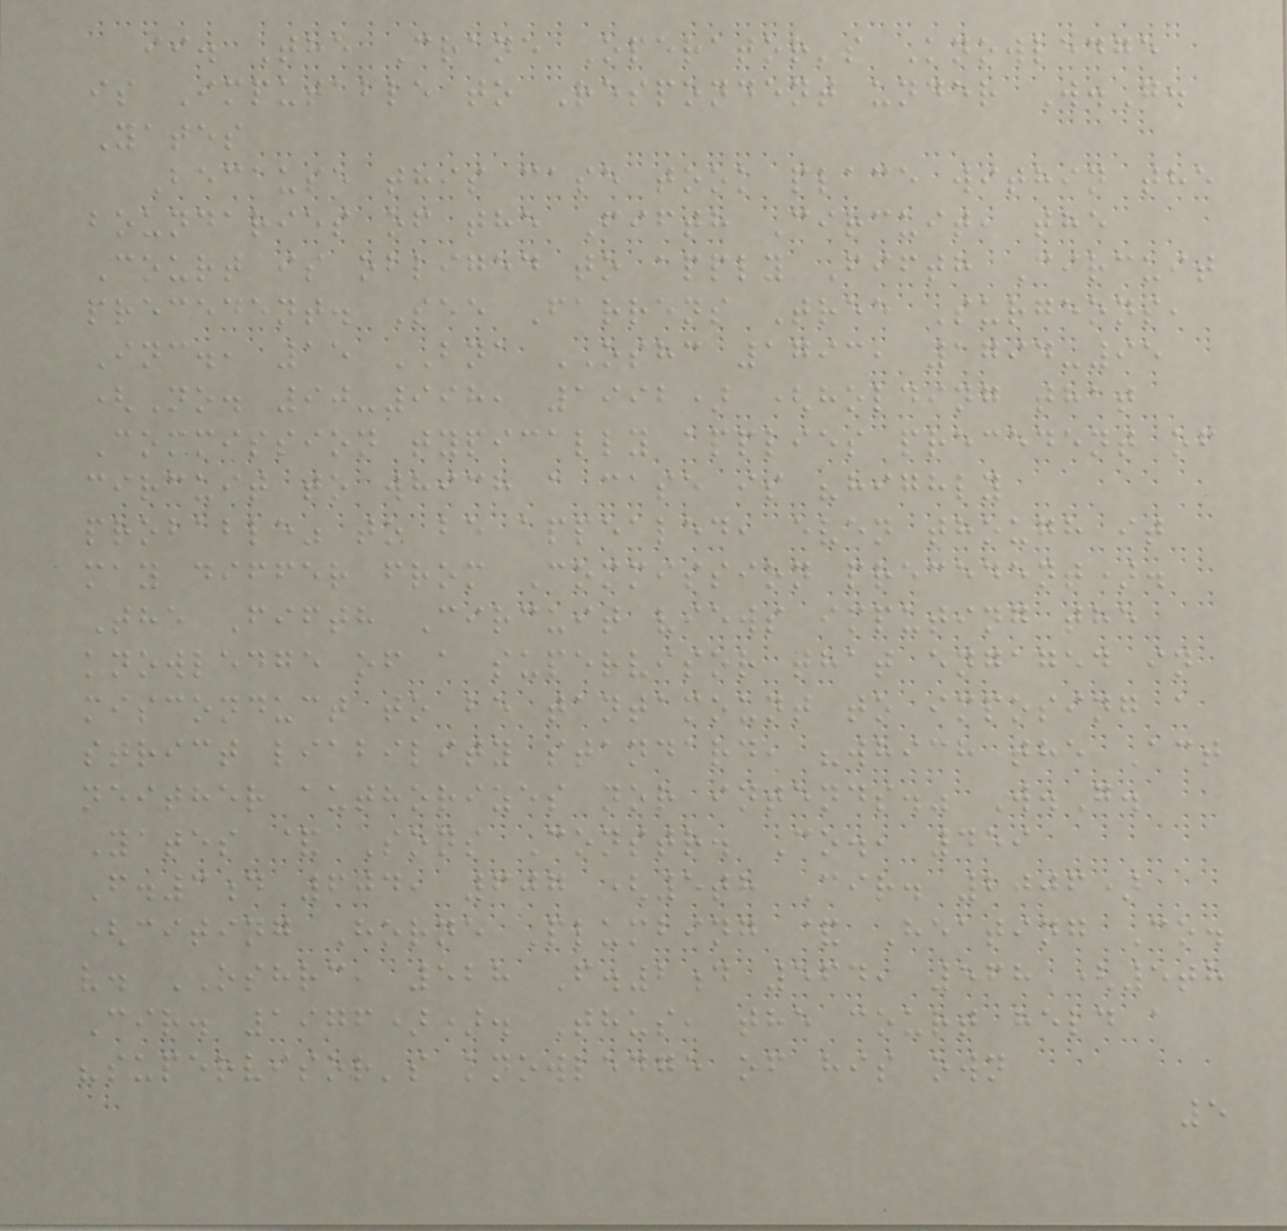ii. The Crane Operator's Knowledge
is Imputable to Respondent under W.G.
Yates
Because this case took place within the
boundaries of the Fifth Circuit, the
Court is obliged to apply Fifth Circuit
precedent. See Farrens Tree Surgeons,
Inc., 15 BNA OSHC 1793, 1794-95
(No. 90-998, 1992) (holding that
Commission typically applies precedent of
circuit to which a case is "highly
probable" to be appealed, even though it
may differ from Commission precedent).
The Fifth Circuit views imputing the
knowledge of a supervisor that engaged in
misconduct to be tantamount to imposing a
strict liability standard, "which the Act
neither authorizes nor intends." W.G.
Yates & Sons Constr. Co., 459
F.3d 604, 607 (5th Cir. 2006)
(citing Horne Plumbing & Heating Co.
v. OSHRC, 528 F.2d 564, 568 (5th
Cir. 1976)). Thus, the court held a
"supervisor's knowledge of his own
5
